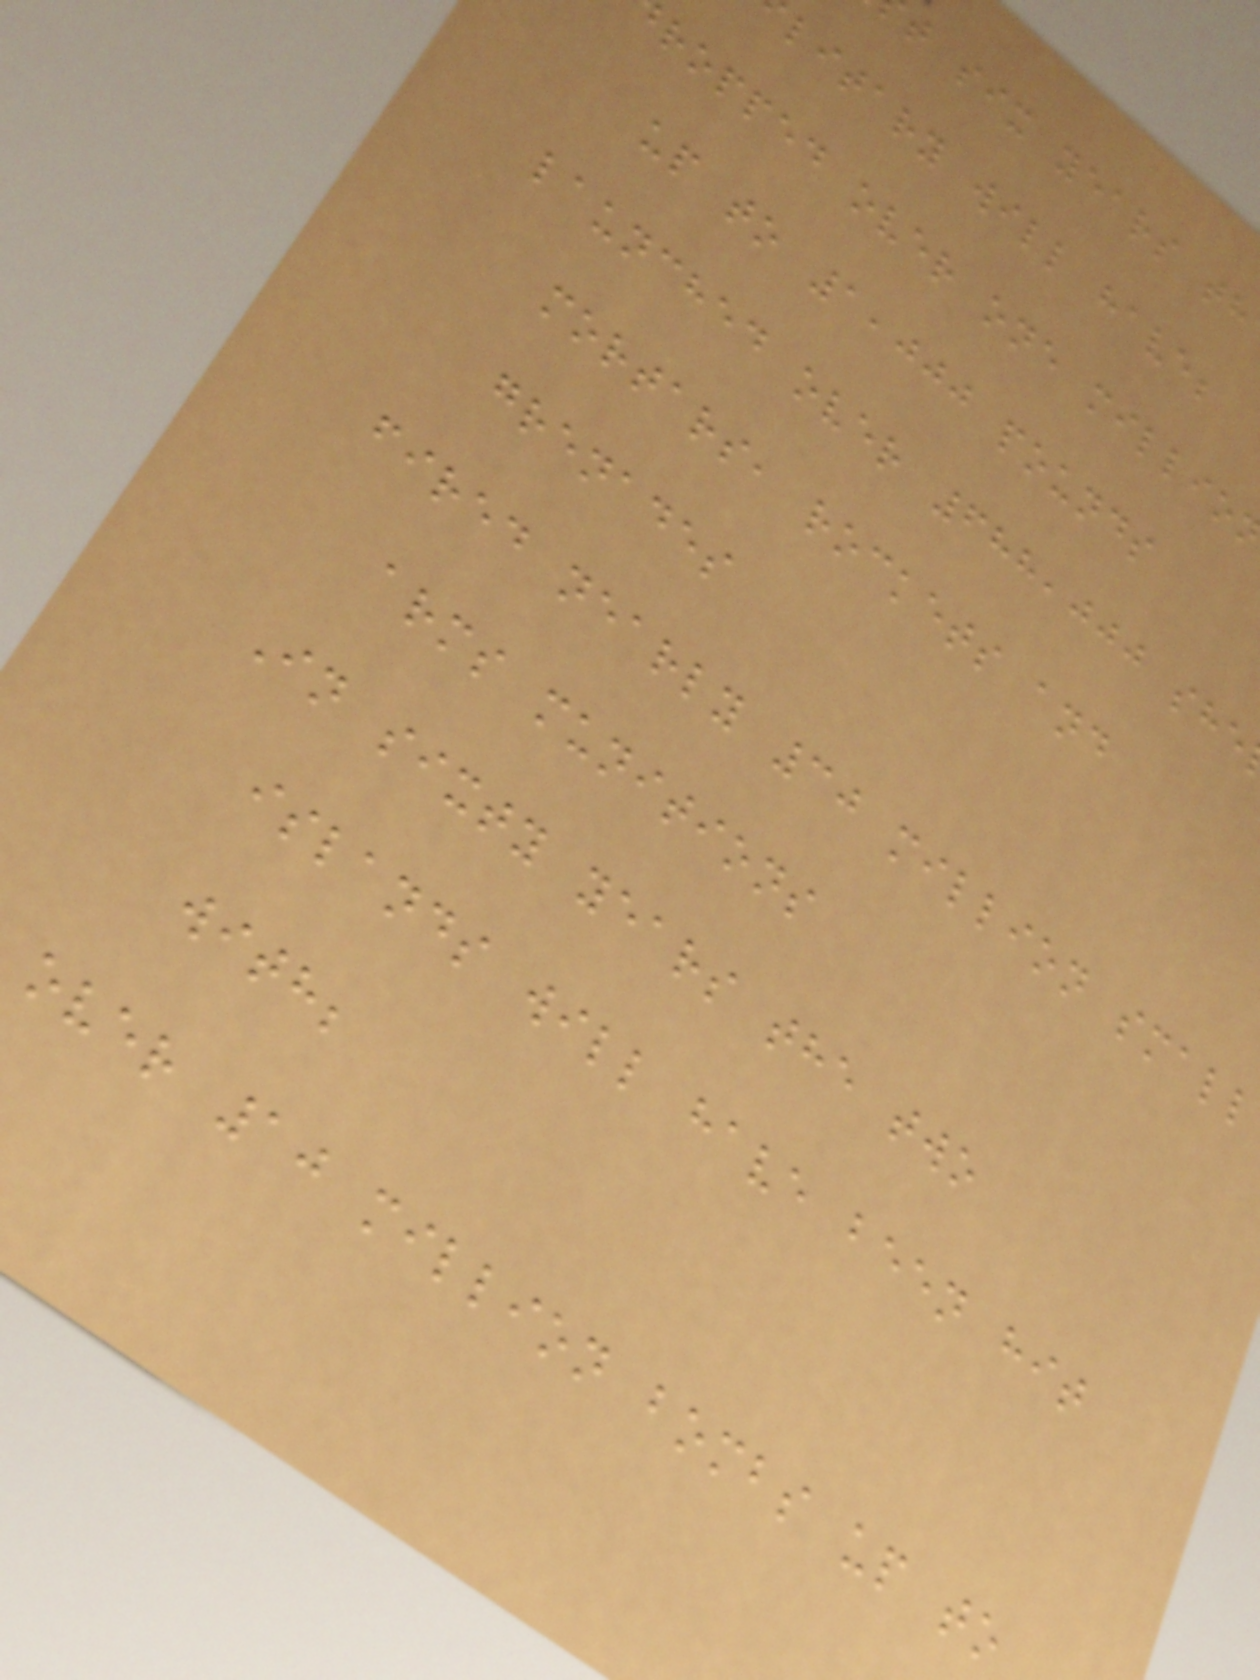t six years th
litary will have;
ropped over one millio
up to 1,000 pounds
launched over 688,000 she
mortars, rockets and
grenades
fired nearly 30 million small
arms munitions
In sixty years the two
islands will have been hit
with;
over 10 million bombs up to
